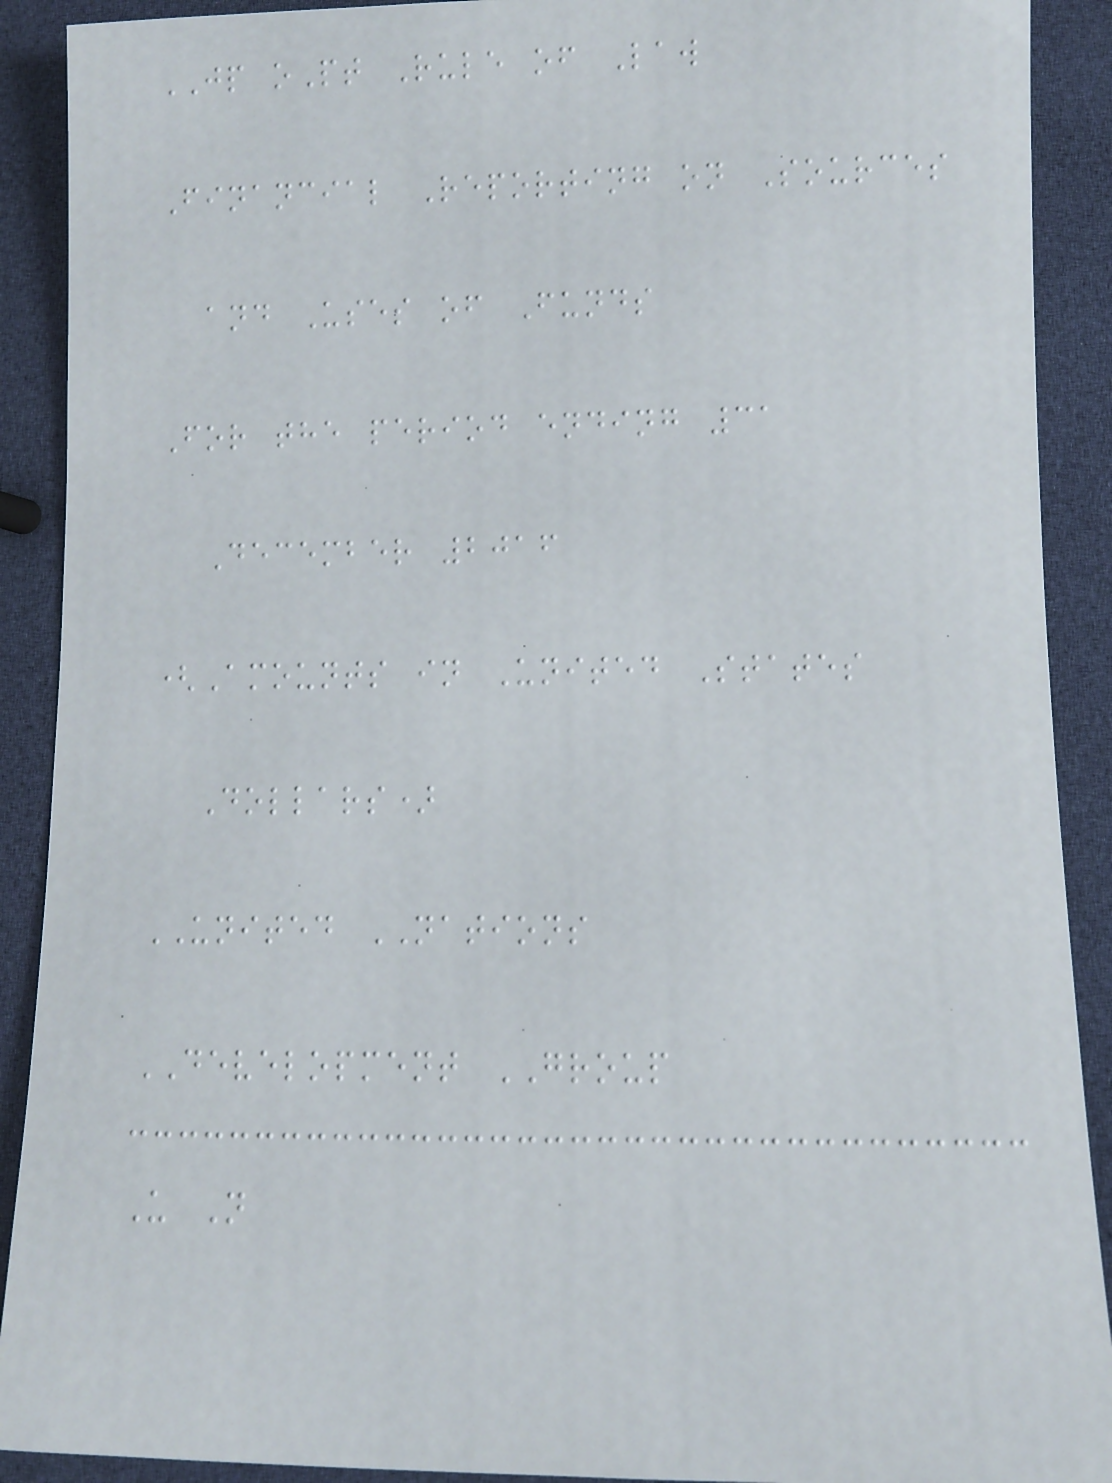JP oPt Rule of Law
Financial Reporting on Sources
and Uses of Funds
For the period ending 31
December 2016
(Amounts in United States
Dollars)
UNITED NATIONS
DEVELOPMENT GROUP
U N
